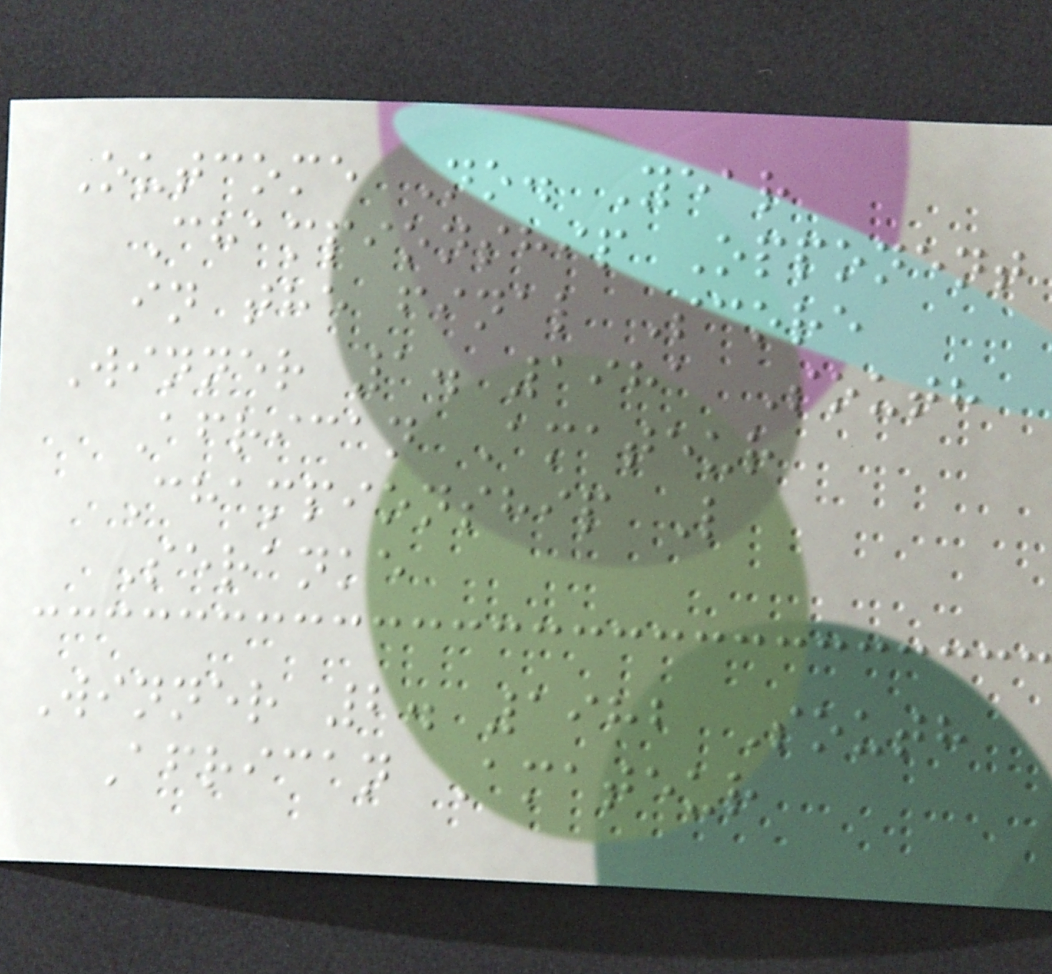Outcome No. Year
Championship Opponent
in the final Score
Winner 1. 1981 South
African Amateur
Championship L
Seranke
Winner 2. 1982 South
African Amateur
